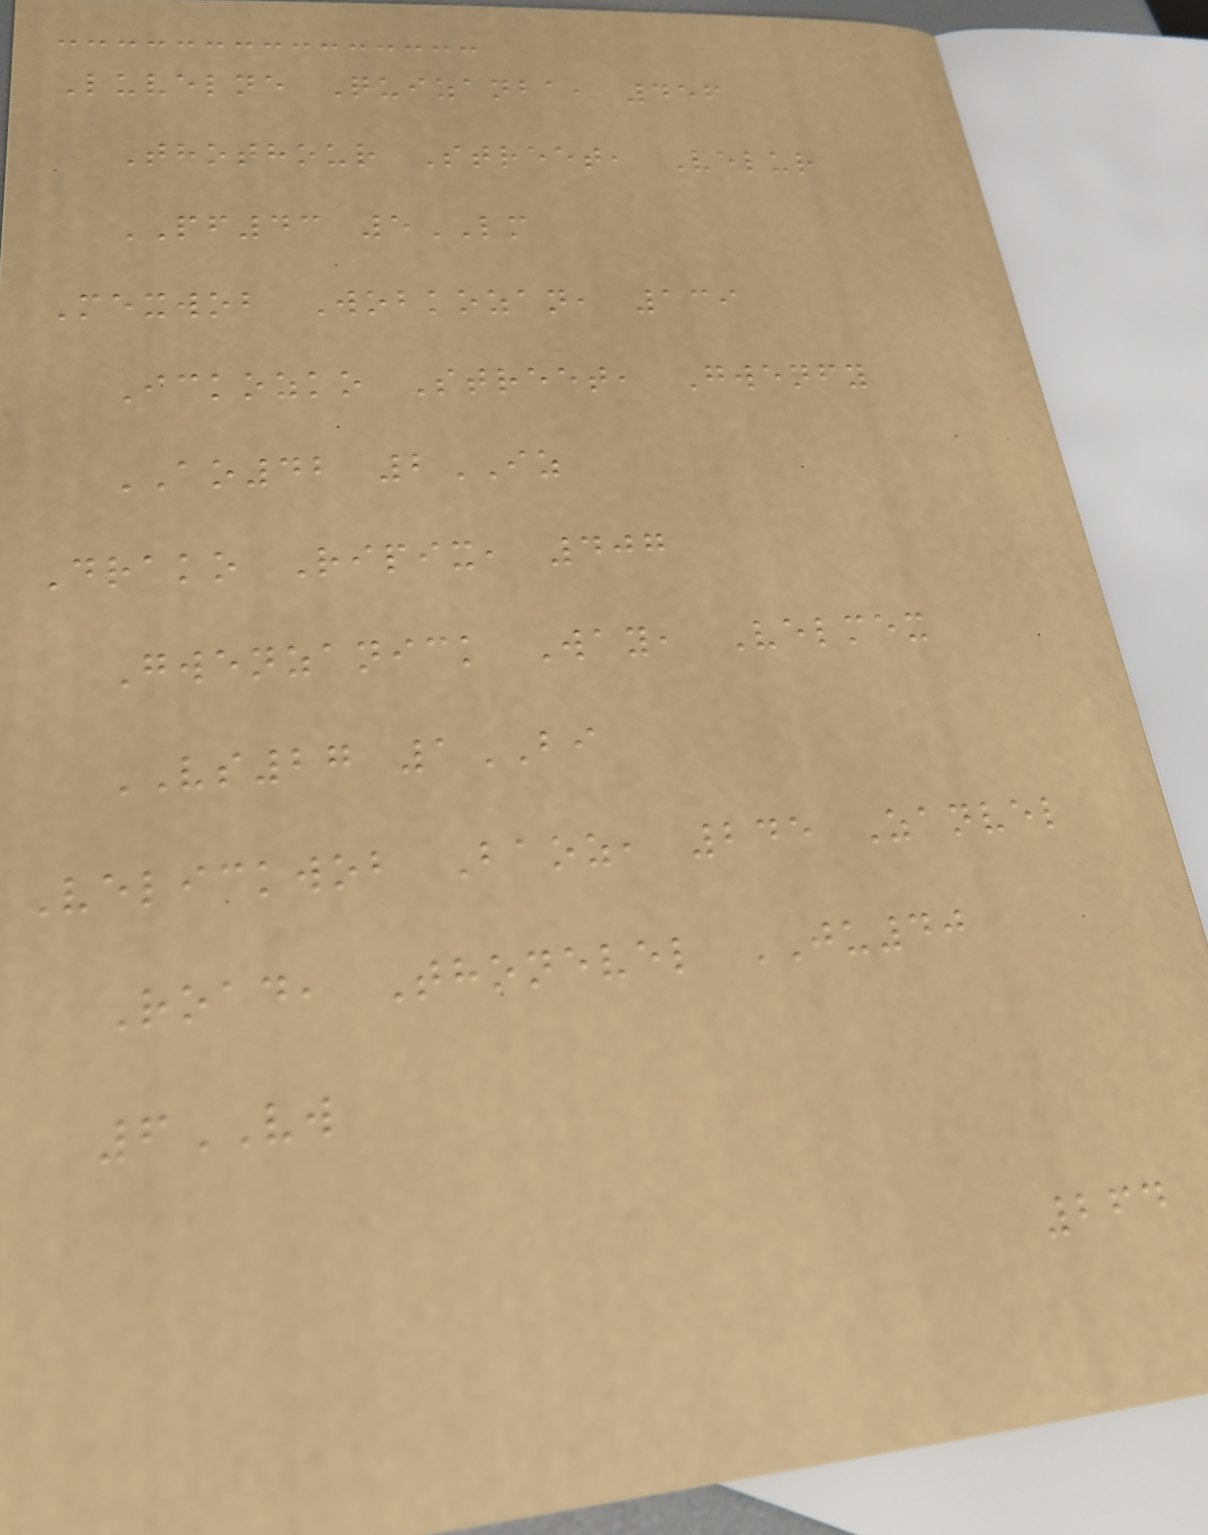Luvelne Quizanba, 456
Thothour Street, Velur
PF43 5LM
Mexwob Wobkozan, 139
Ickozko Street, Gwenfy
AO42 2IZ
Drako Ripix, 407
Gwenzanick Way, Velmex
VS27 1BI
Velickwob Baoz, 245 Zanvel
Road, Thonevel JU40
6VW
264
